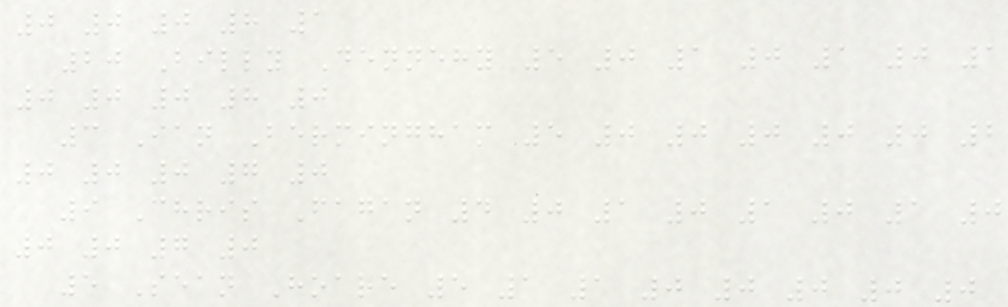0 0 0 8 1
20 Billy Dennehy 5 0 1 0 1 0 1
0 0 0 8 0
3 Ian Bermingham 5 0 0 0 0 0 2
0 0 0 7 0
9 Chris Fagan 4 0 1 0 1 0 1 0
0 0 7 0
5 Sean Hoare 5 1 1 0 0 0 0 0
